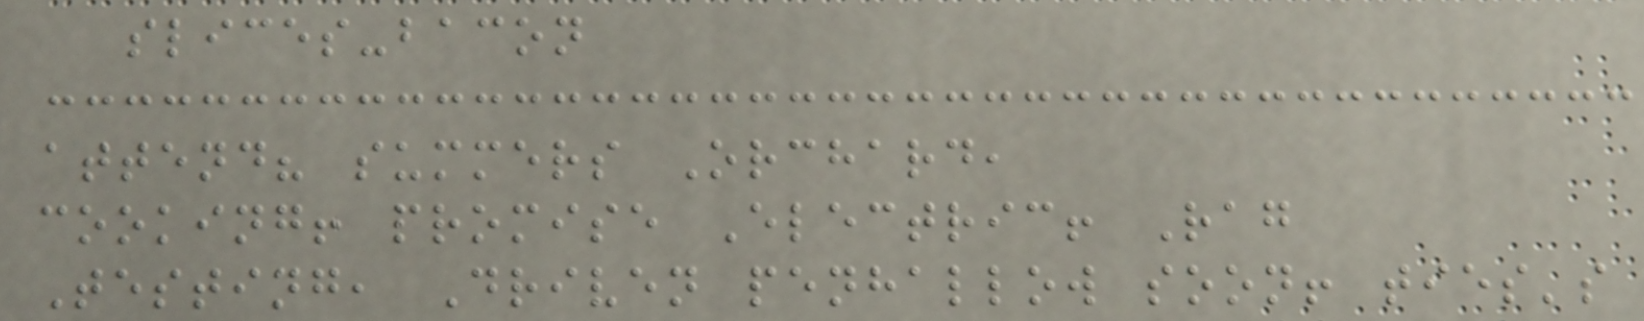slices-bacon
attend? summers Orchard,
cooking! promise Electric! Rag
Testing, Driven penhallow soon! ties's
